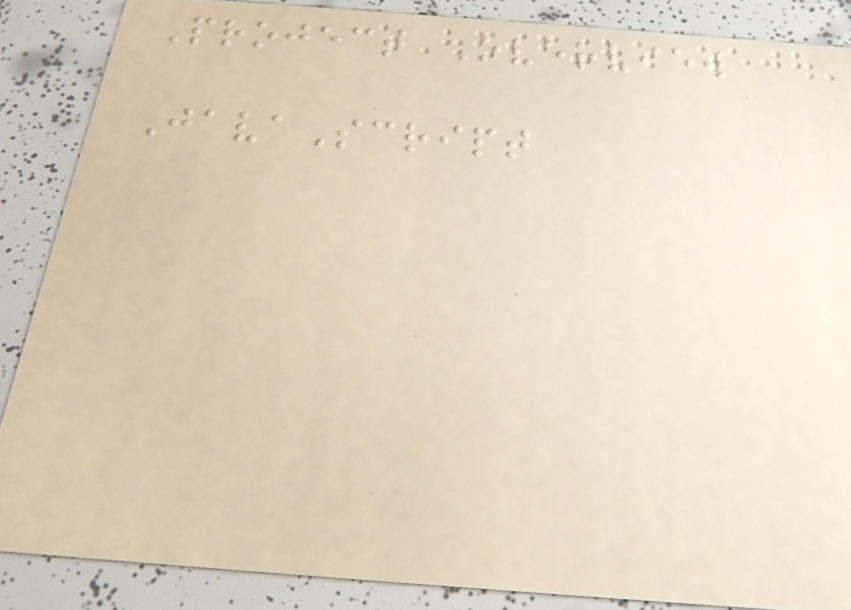Project Overview
JavaScript
